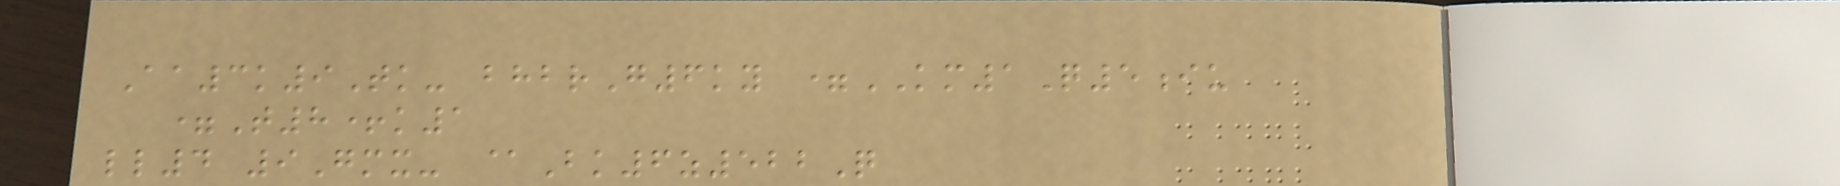Aa3k9Tk- bhbrG6ky =KM1Q5iu
=T8+k1
ll4 9Gmx- @Bk6z522Q
